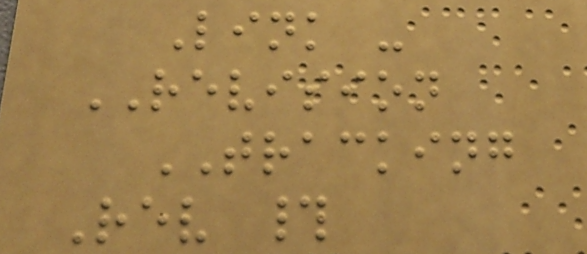Link -
REVISION
TRACKING
Rev #
